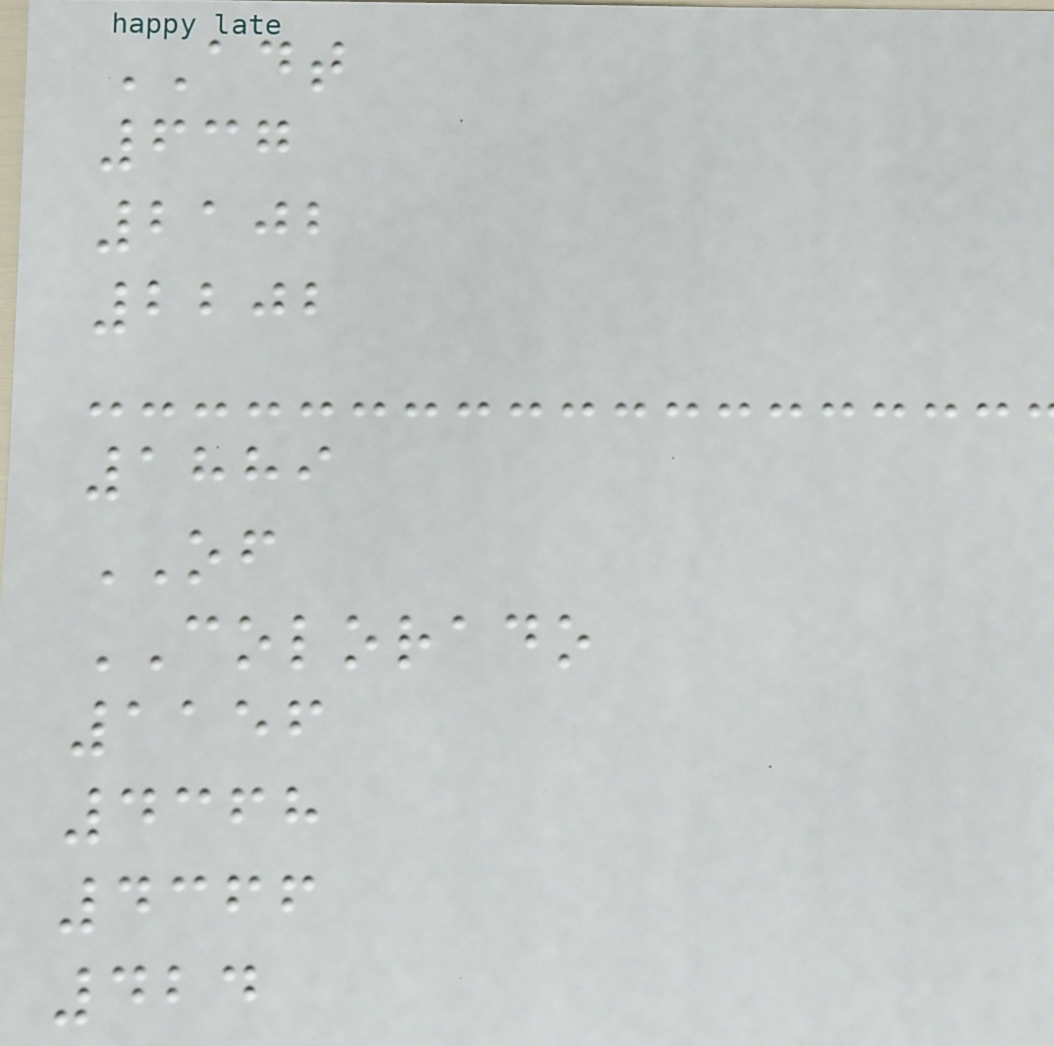ADT
637
2102
2202
1889
OF
COLORADO
1156
4368
4366
424
